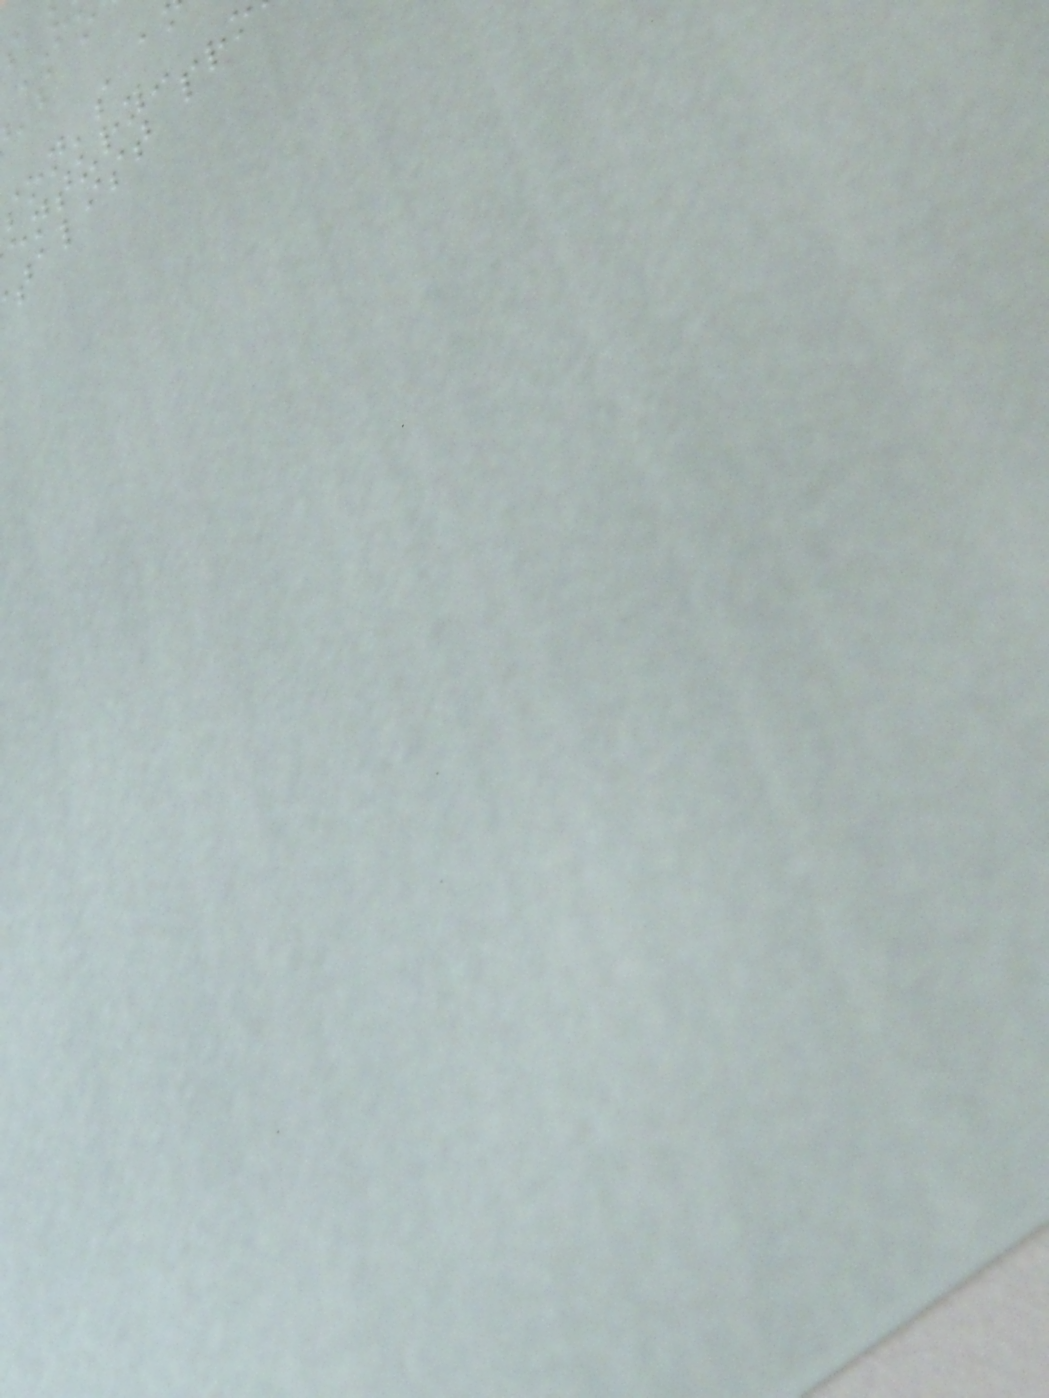son's a
entury-
talist pr
